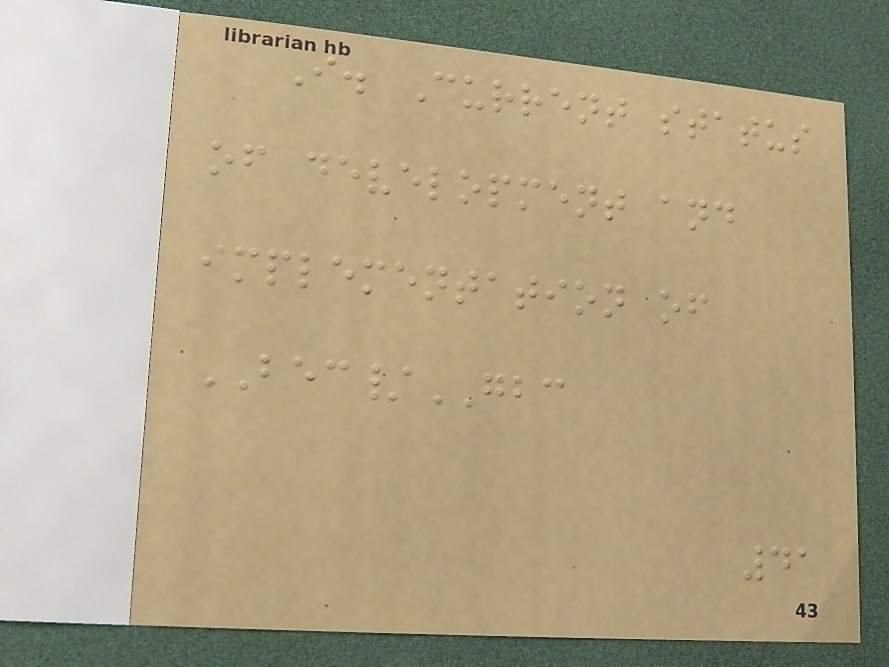I. Current status
of development and
implementation of
BEC/GBC
41
